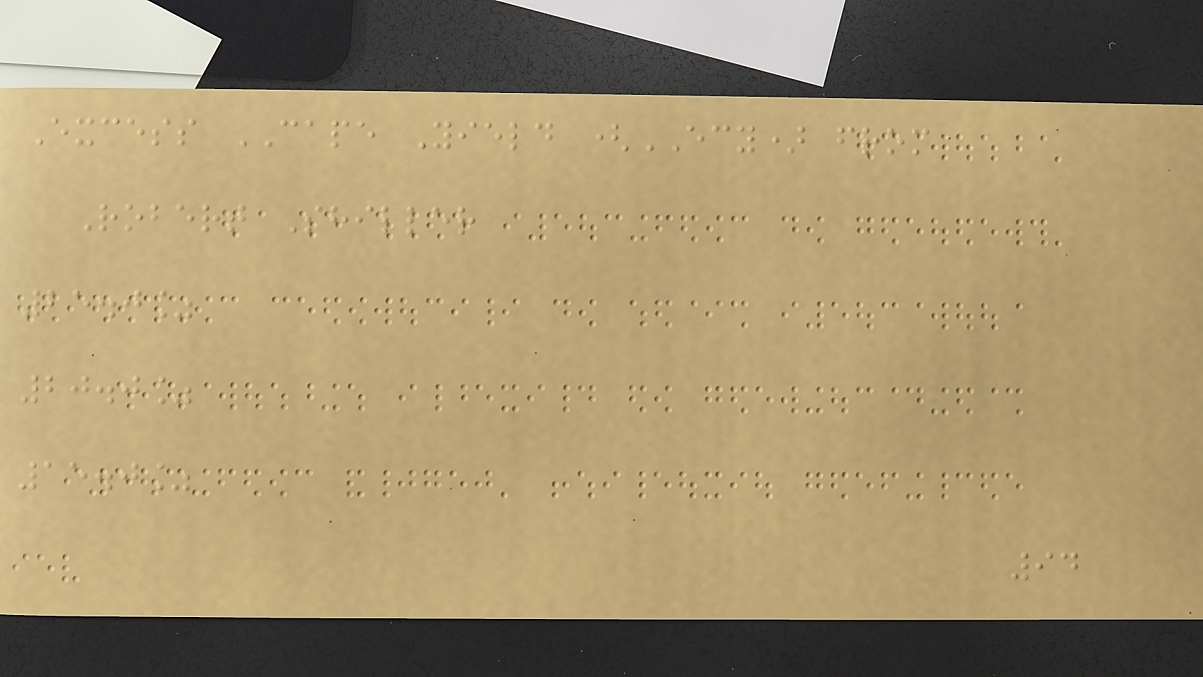Excess CAPE Yield (ECY) from
Robert Shiller
25.0%
20.0%
15.0%
94
